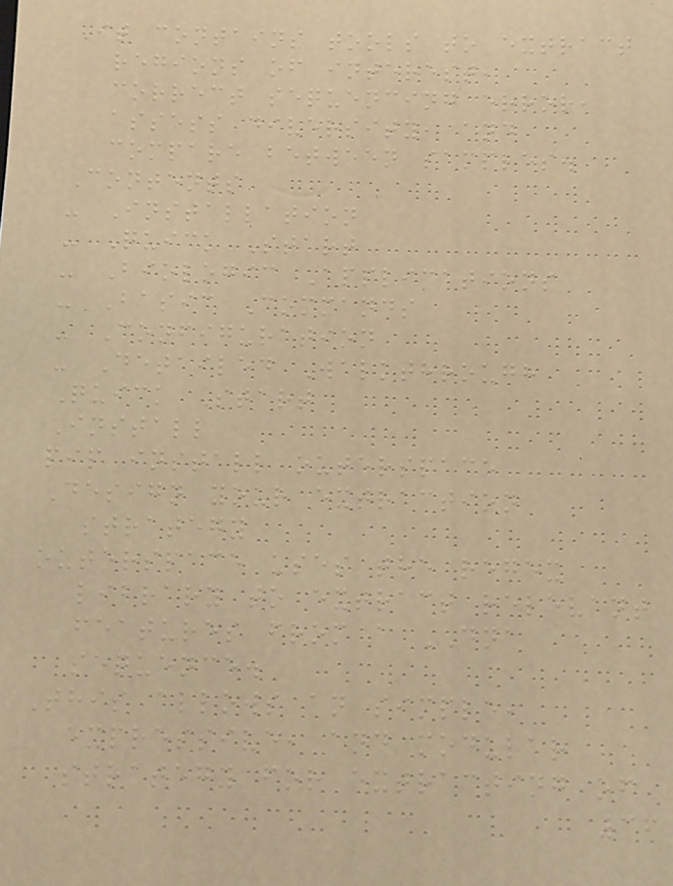It contains tools to extract
regions of interest,
correct sequencing error,
assess diversity, and
compare between samples.
Contents
- Installation
- Quick Start
- Biologic Applications
- Basic Commands
- Configuration
- Detailed Walkthrough
Quick Start
Install
pip install outerspace
Design your extraction
strategy
outerspace uses the regex
library to extract relevant
features from a DNA
sequence.
This allows an simple,
expressive, and modular
strategy for extracting of
36
